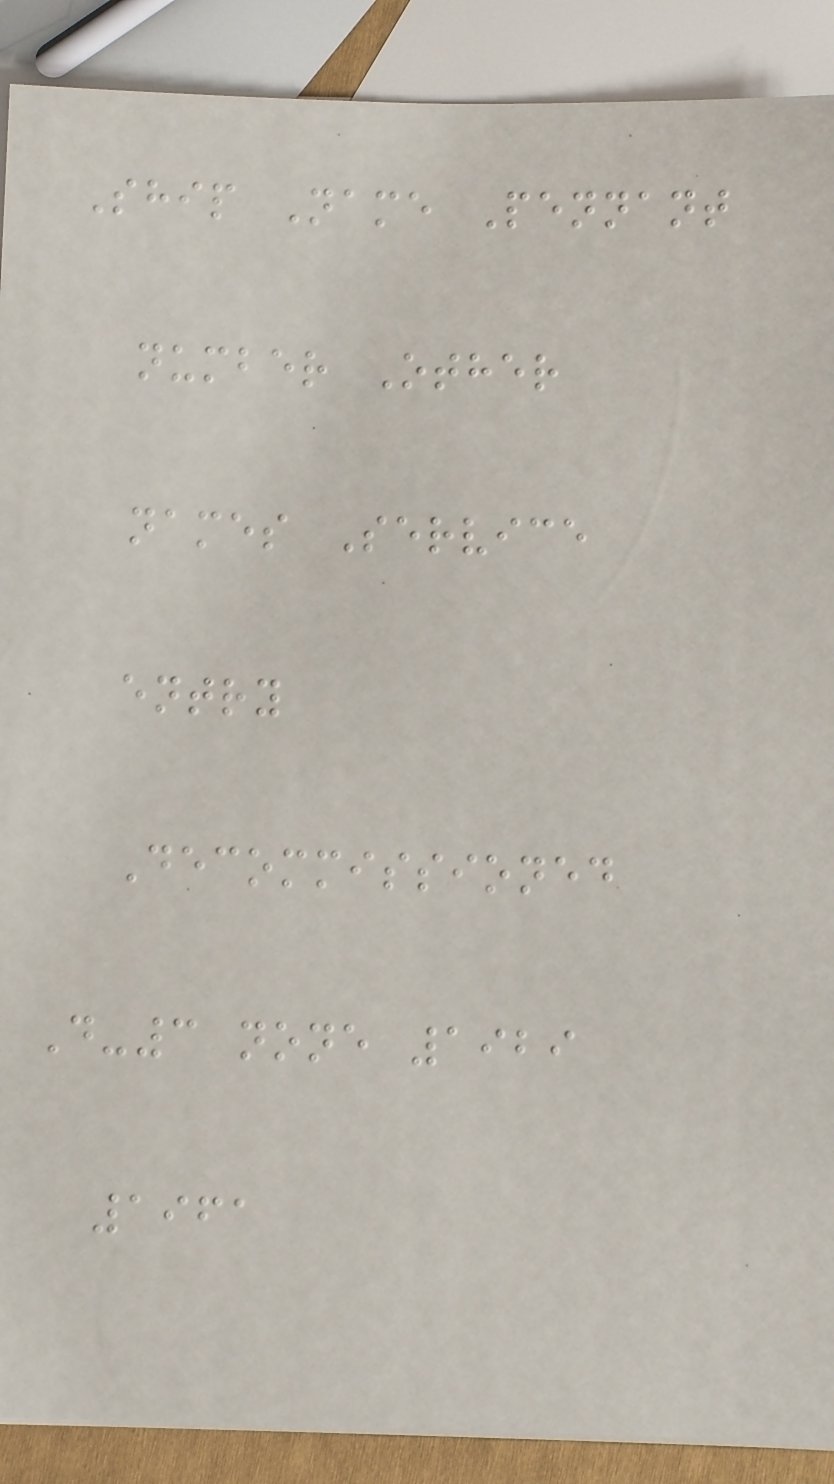Ship Name Pennant
number Other
names Service
entry
Decommissioned
D-3 none 1929
1961
